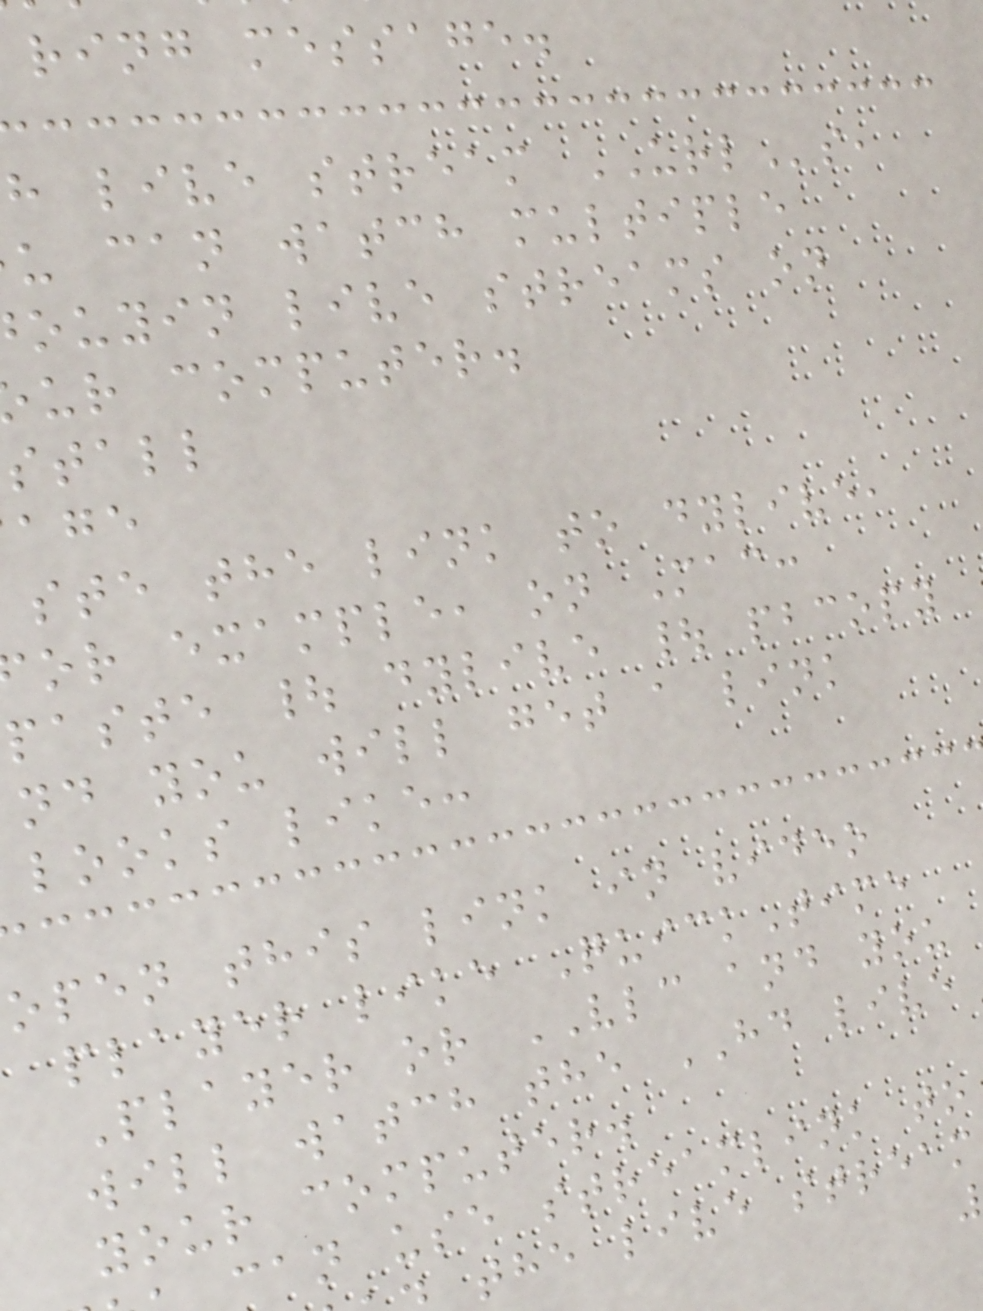ring message.
h live stream URLs,
u can watch multiple
ouyin live streams on
ur computer.
stall
ste the link to dylive,
or example, on Mac:
paste | dylive | pbcopy
nd you will get a link
looks like:
open this link in video
player like QuickTime
Player or VLC and you
will watch the HD live
your computer.
can use streamlink to
the live stream
